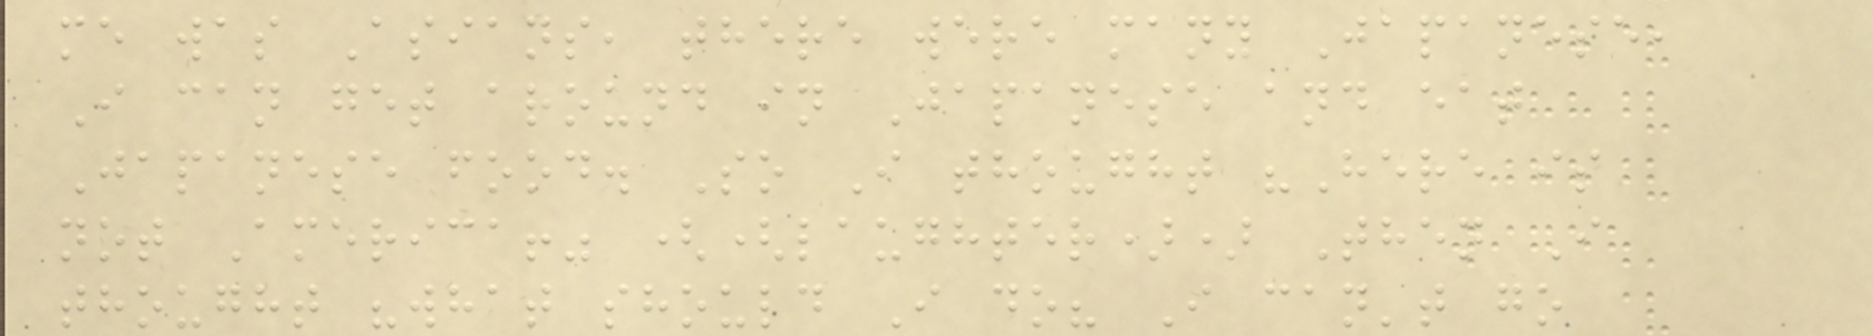me was Asians, there were many Japanese,
I can get around in Japanese and eat
Japanese food. So I thought "Here is
not America!" ((laughter)) Then I
thought "what should I do? I can't go
